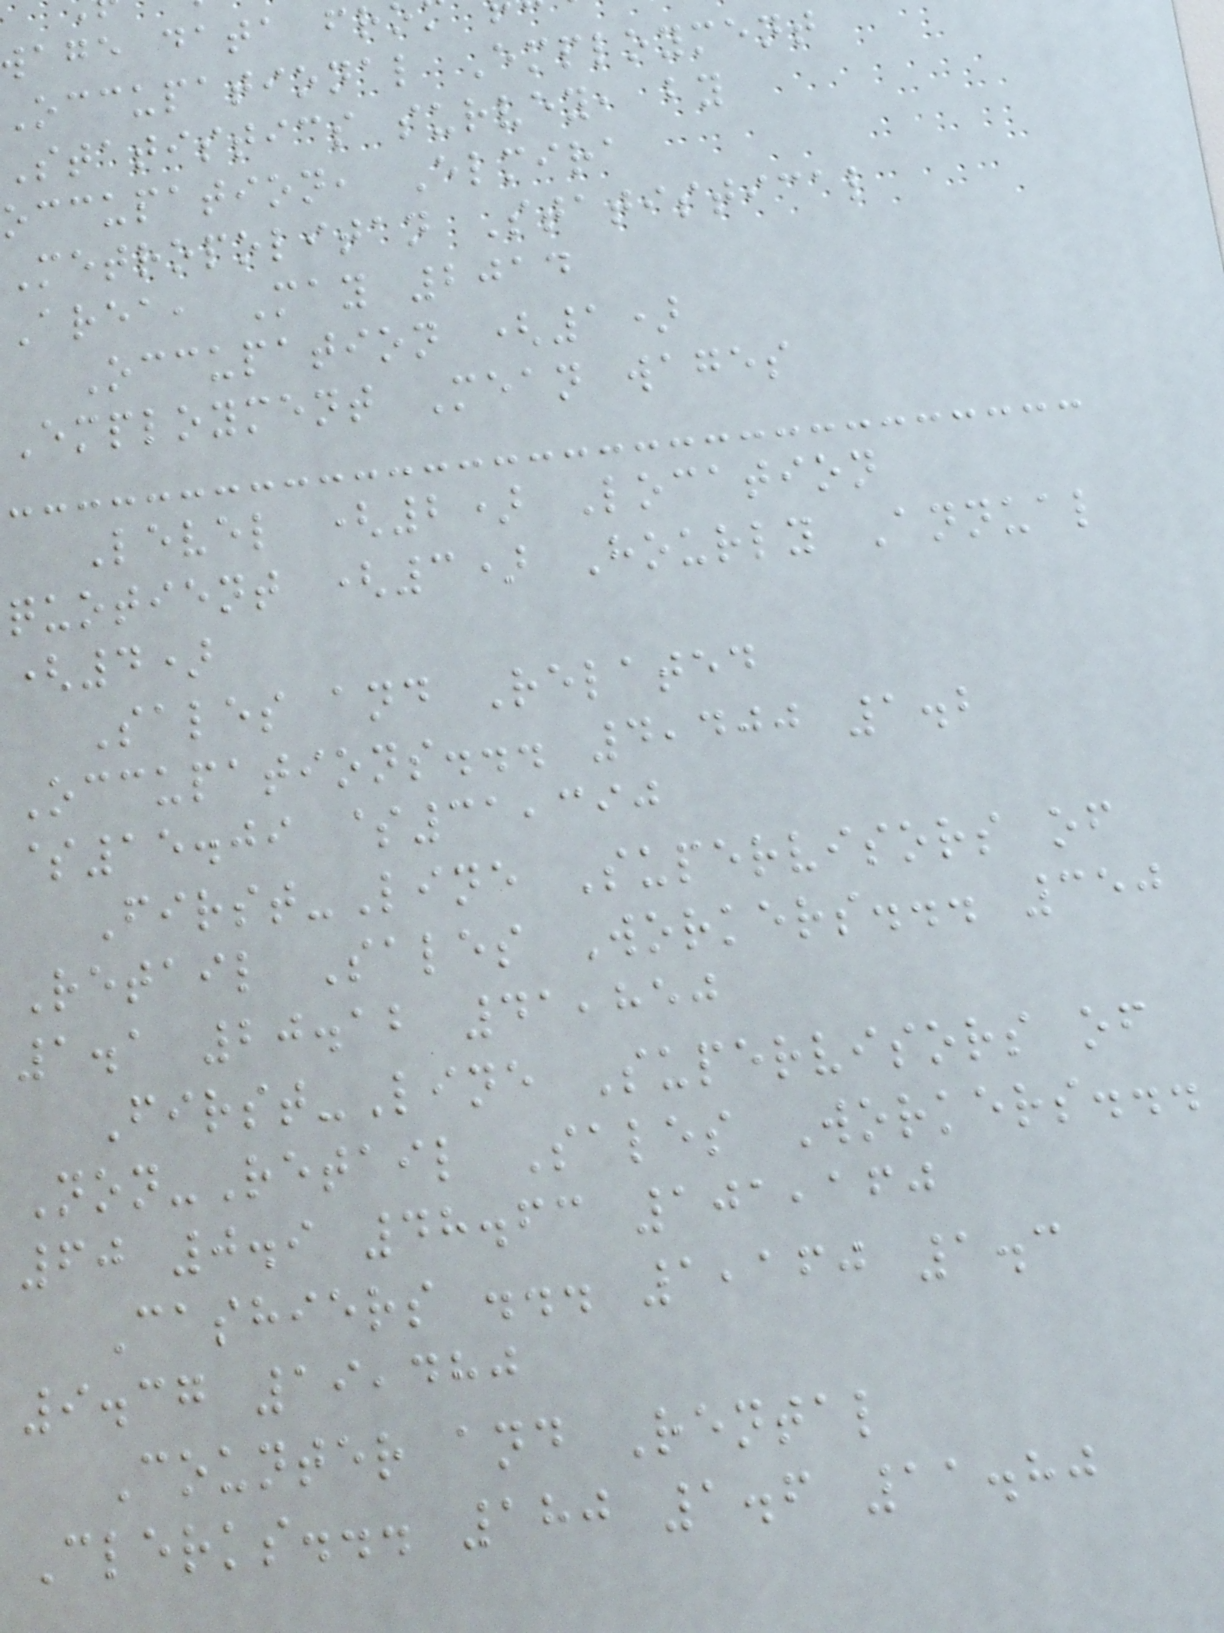wage data fr
Occupational Employment
Statistics survey, by
occupation, Elmira
Metropolitan Statistical
Area, May 2014
Occupation (1)
Employment Mean wages
Level (2) Location
quotient (3) Hourly Annual
(4)
Sales and Related
Occupations... 4,400 1.2
$15.09 $31,390
First-Line Supervisors of
Retail Sales Workers... 350
1.1 20.12 41,850
First-Line Supervisors of
Non-Retail Sales Workers...
60 0.9 48.63 101,160
Cashiers ... 1,160 1.3
9.37 19,480
Counter and Rental
Clerks... 180 1.6 11.80
